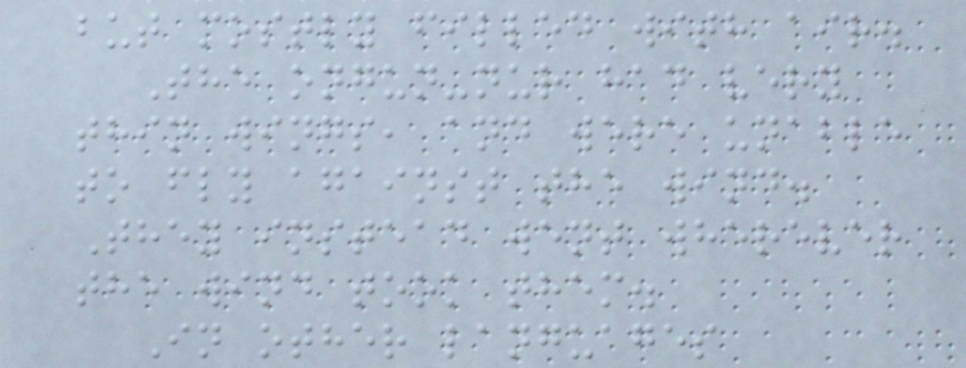but mostly filled with air.
The ongun-nur had very
thin wings, and were unable
to fly against the wind.
They instead went wherever
the wind took them.
In other languages
